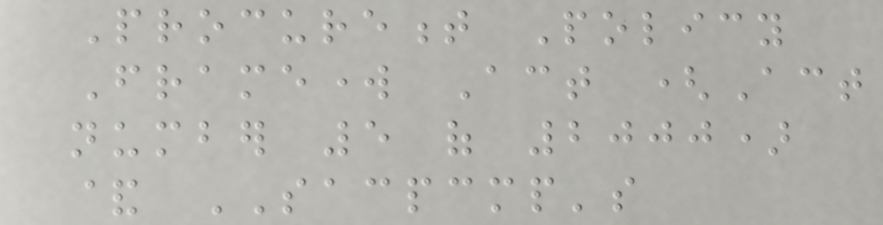Procurement Policy
Framework Act (Act
number 5 of 2000)
& SACPCMP's
